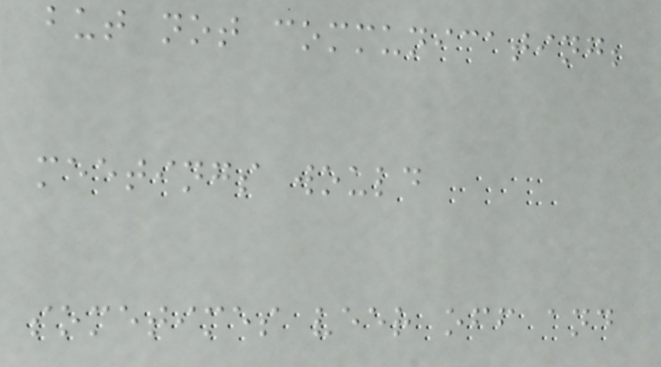but not communicating;
meetings would
sometimes veer off and
